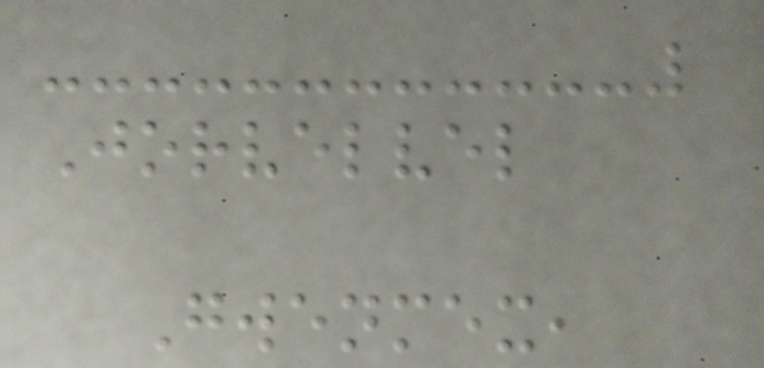Jorvelvel
Gwenmex,
